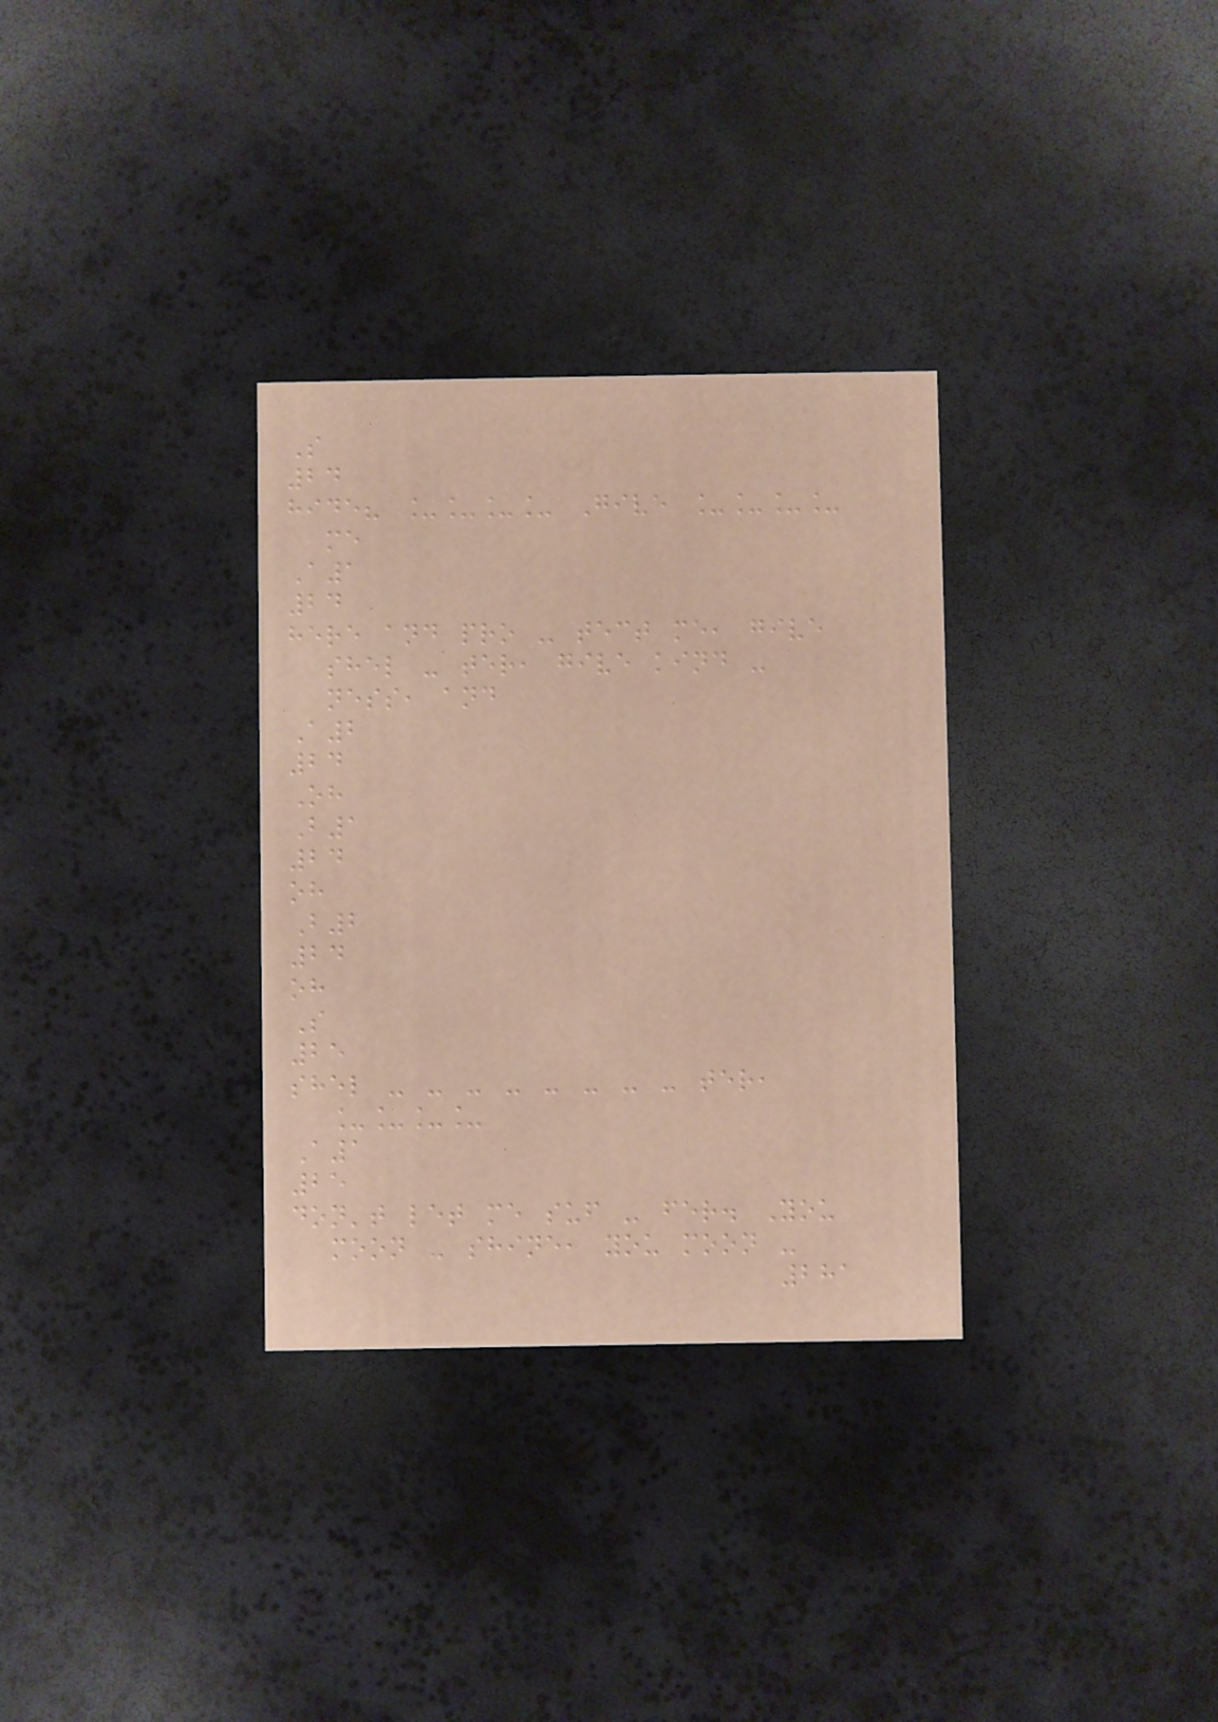S
24
hide? ____ Give ____
me
A1
24
here and pro - tect me, give
shel - ter, give kind -
ness, and
A2
24
Oh
B1
24
oh
B2
24
oh
S
25
shel - - - - - - - - ter,
____
A1
25
don't let me suf - fer. You
moon - shine, you moon -
281
